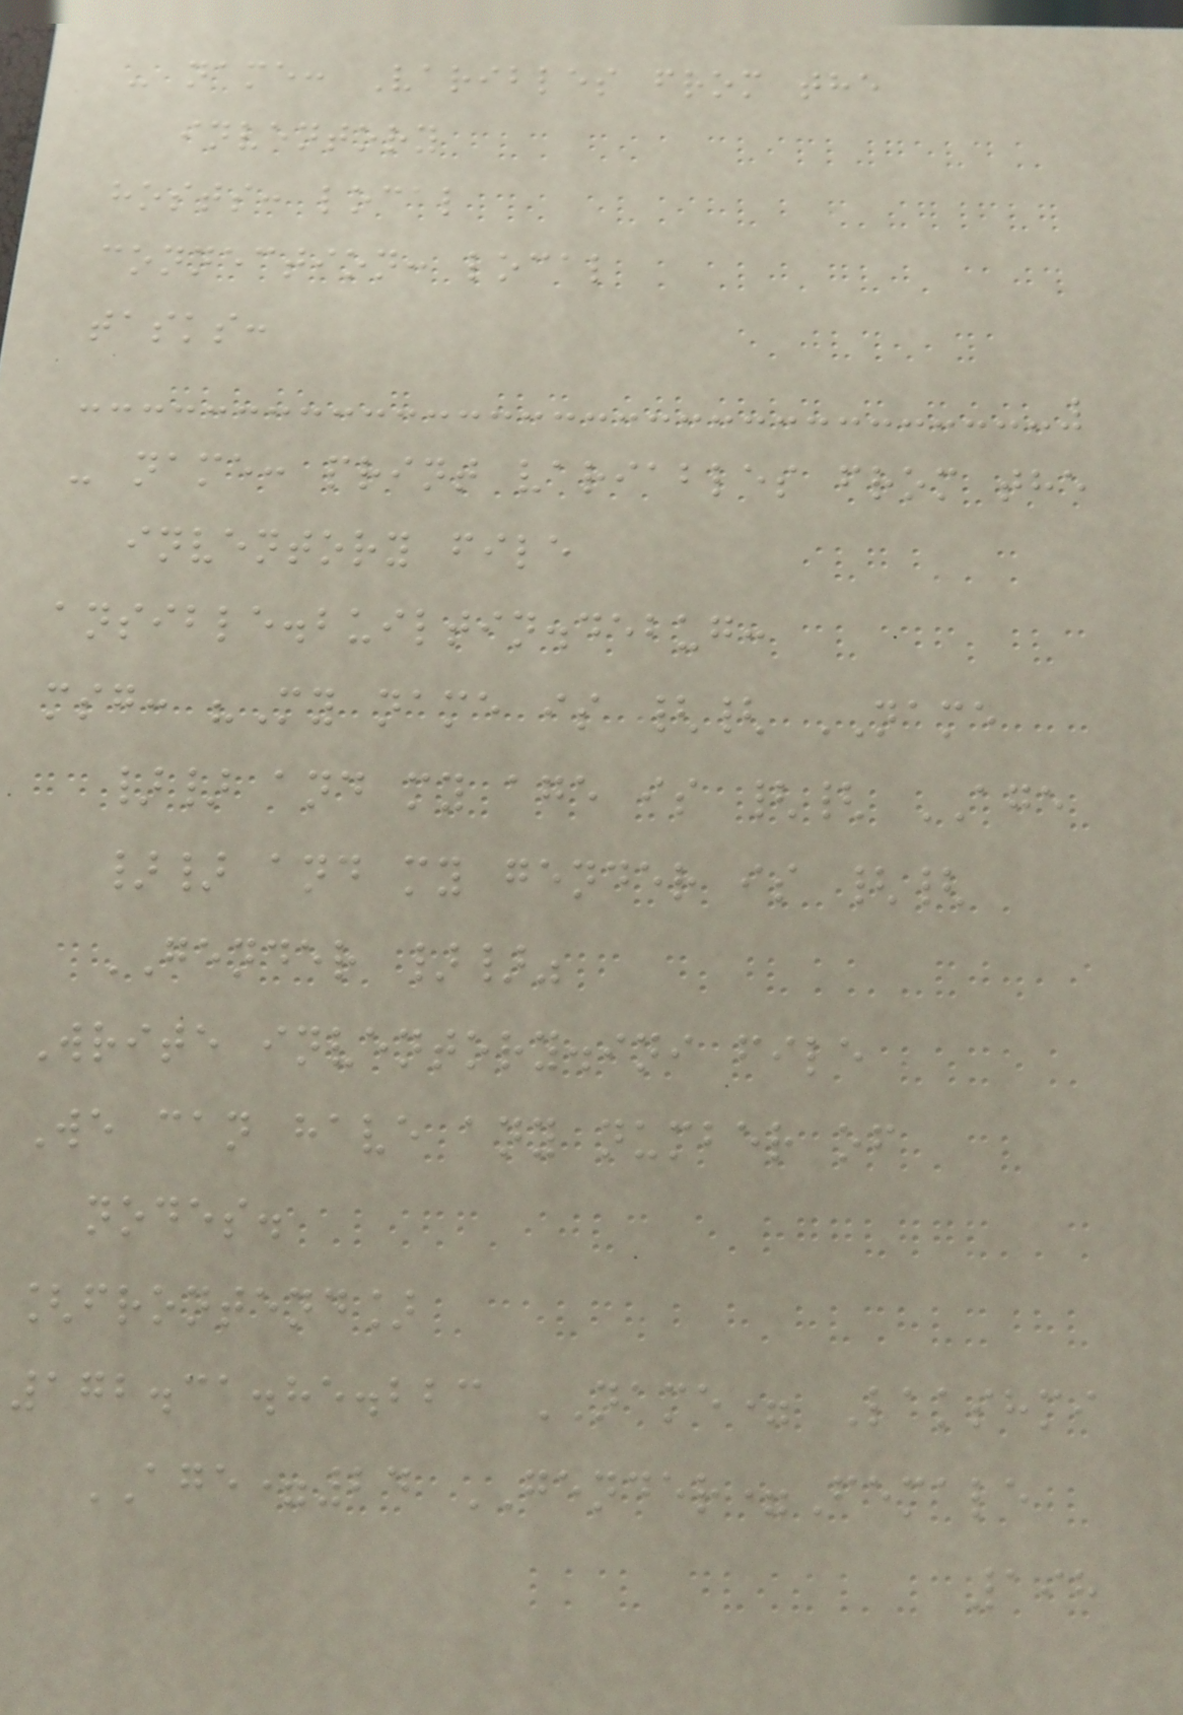- name: Varibles from the
inventory
hosts: local
connection: local
tasks:
- name: print variables from the
inventory file
ansible.builtin.debug:
msg: "My name is {{ NAME
}} and my age is {{ AGE
}} and my gender is {{
GENDER }}"
Write inventory.ini file
We can have any number of
nodes.
[frontend]
172.31.85.223 NAME= Lakshmi
AGE=24 GENDER=Female
198
